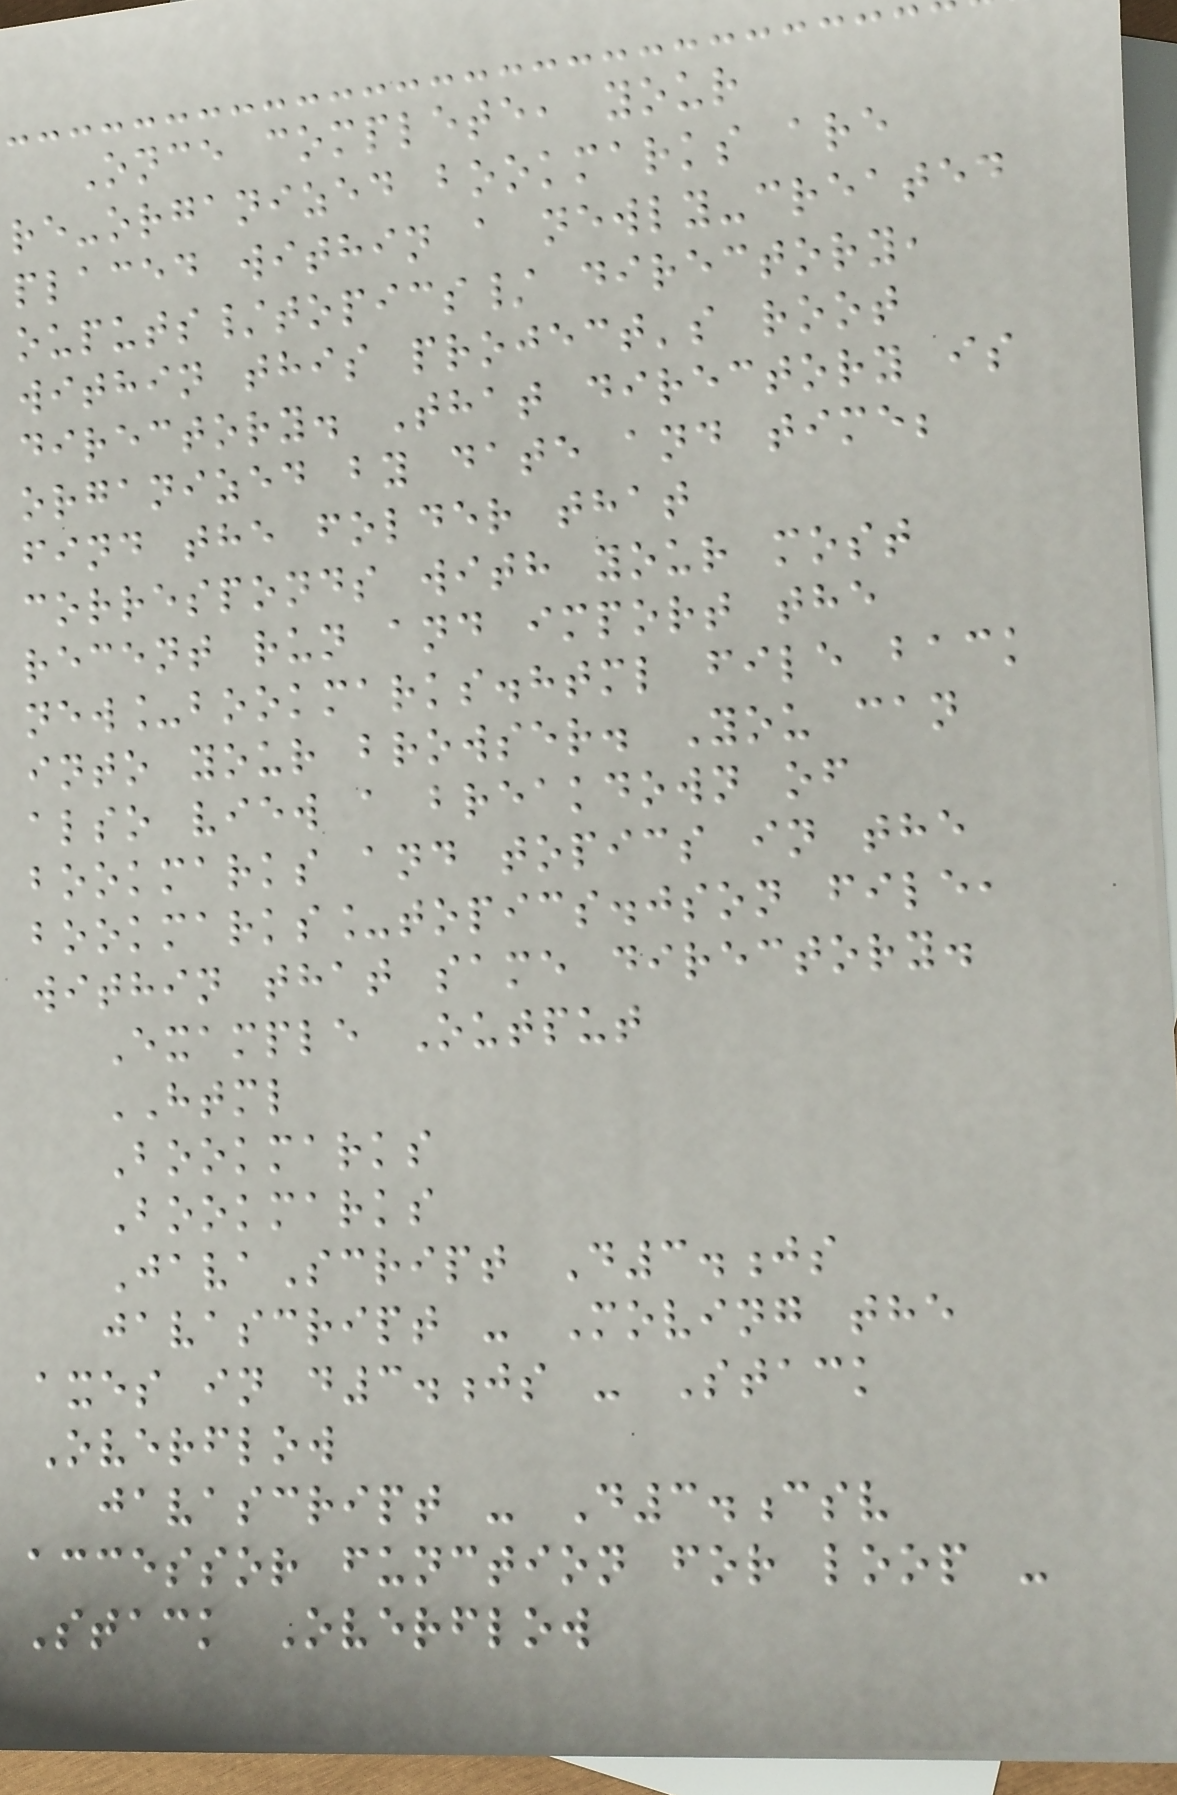Once complete, your
re-organized bookmarks are
placed within a newly-created
ouputs/topics/ directory,
within this project's root
directory. That directory is
organized by date and time;
find the folder that
corresponds with your most
recent run and import the
new_bookmarks.html file back
into your browser. You can
also view a breakdown of
bookmarks and topics in the
bookmarks_topics.json file,
within that same directory.
Example Output
HTML
Bookmarks
Bookmarks
JavaScript D3.js
javascript - Moving the
axes in d3.js - Stack
Overflow
javascript - D3.csv
accessor function for loop -
Stack Overflow
